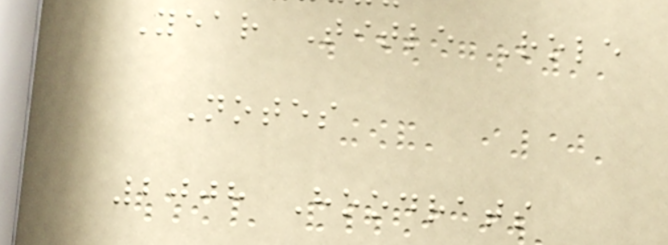Year Title Role
Notes
2008 Hoodrats
